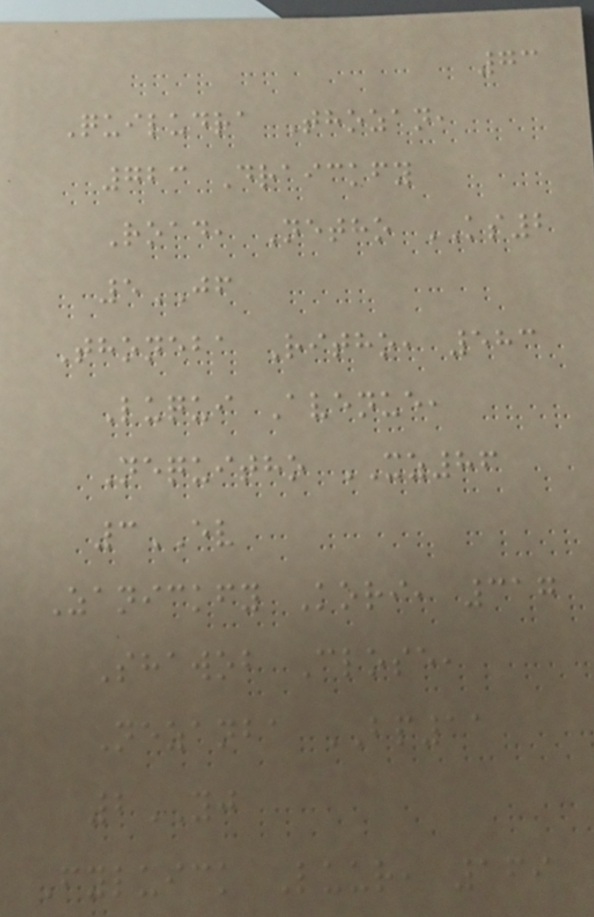73
Quiludra Thozan,
723 Draickfy
Road, Netho KS2
5JF
Thoneba Ritho, 583
Luqui Avenue,
Nequitho XZ86
3EV
Zanickfy Kori, 317
Shawob Close,
Nezanba BP11
2YJ
Fyluick Luur, 169
